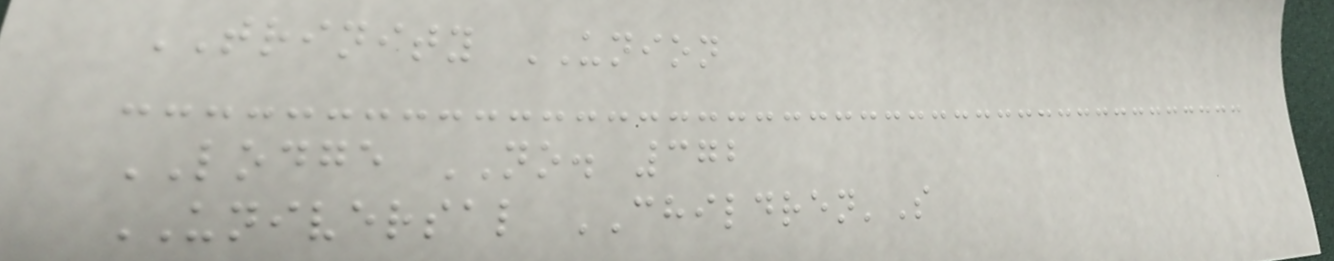TRINITY UNION
LODGE NO. 372
UNIVERSAL CHILDREN'S
